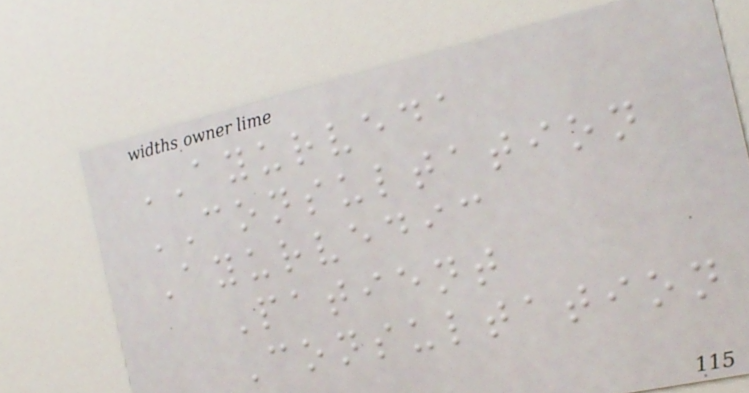AYURVEDA
CONSULTATION
Ayurvedic
Patient
Consultation
